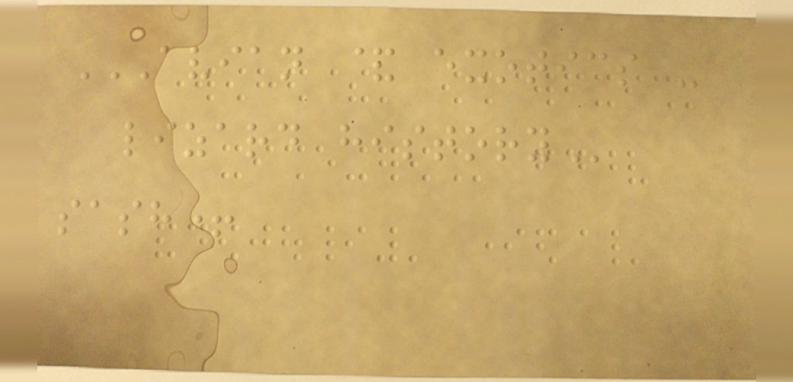AVIAN & EXOTICS -
LIZARD HISTORY
sash+
